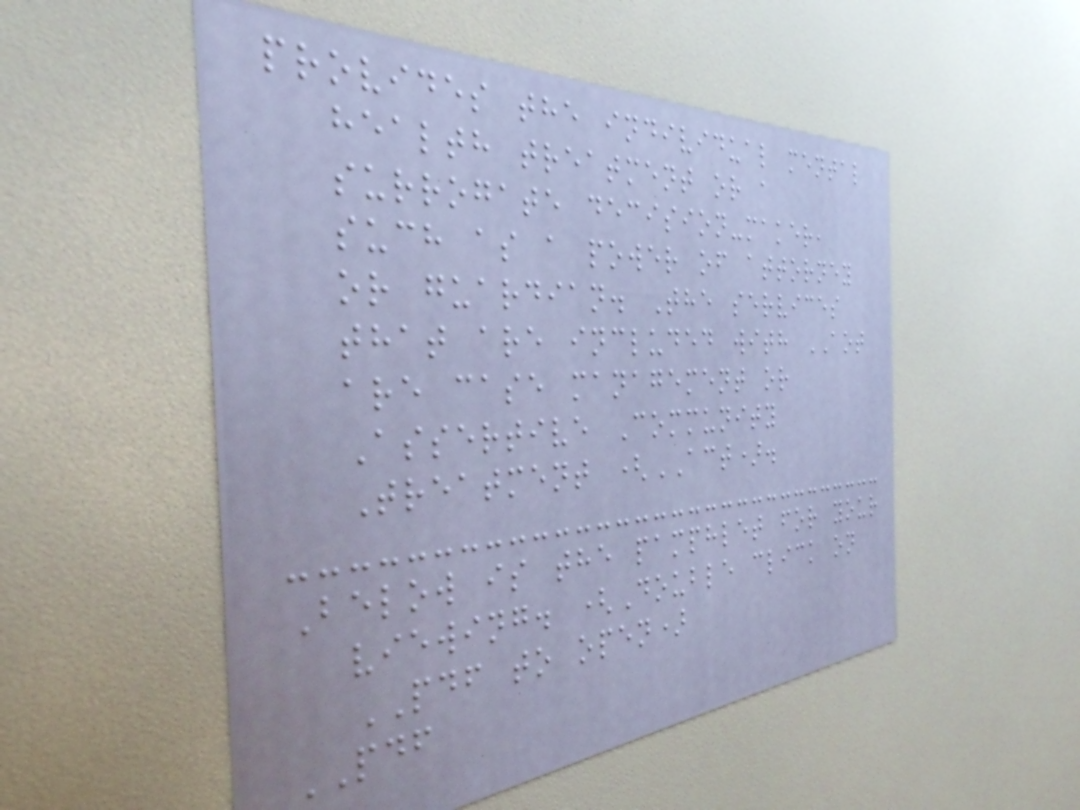provides the individual mental
health treatment or a
surrogate decision-maker,
such as a power of attorney
or guardian. The services
that are included with AOT
are case management or
Assertive Community
Treatment (ACT).
Below is the pamphlet for your
viewing. (Double click on
PDF to open)
PDF
